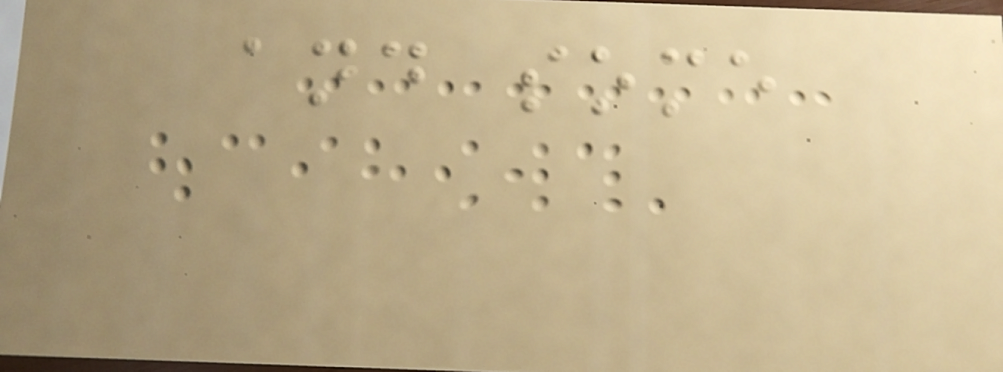and some
